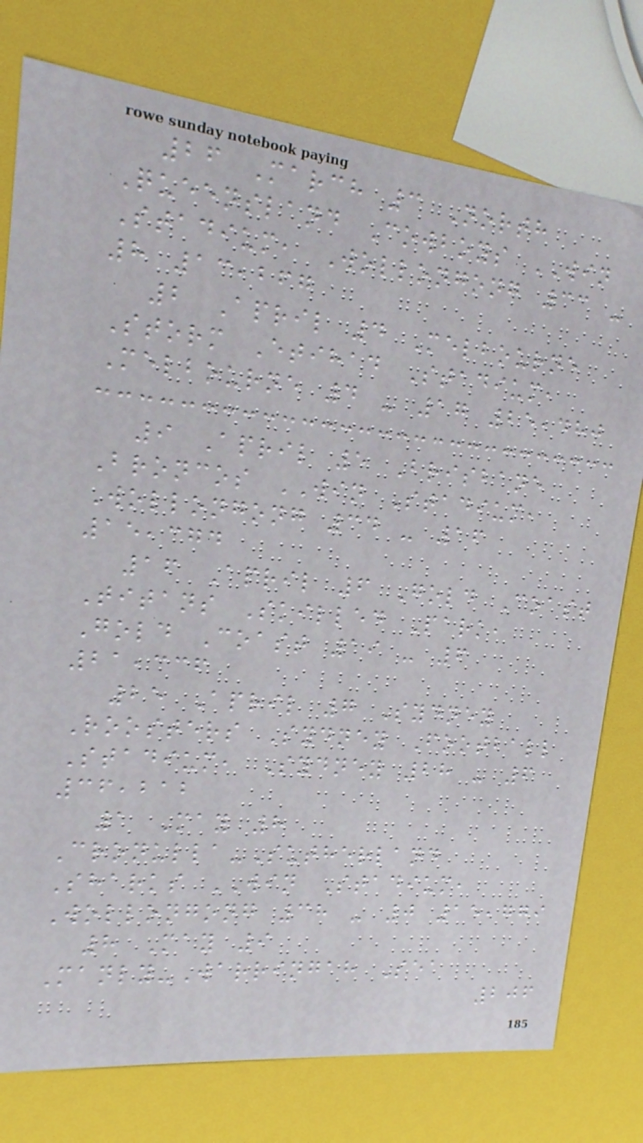26 March 3 North
Queensland Cowboys WIN
Stadium, Wollongong 33 -
8 13,267
2 April 4 Melbourne
Storm Etihad Stadium,
Melbourne 4 - 17 25,480
9 April 5 Brisbane
Broncos WIN Stadium,
Wollongong 34 - 16
15,374
16 April 6 Gold Coast
Titans Skilled Park,
Gold Coast 19 - 6
21,336
25 April 7 Sydney
Roosters Sydney Football
Stadium, Sydney 28 - 6
36,212
1 May 8
Cronulla-Sutherland
Sharks WIN Stadium,
Wollongong 38 - 0 15,779
8 May 9
Manly-Warringah Sea
206
